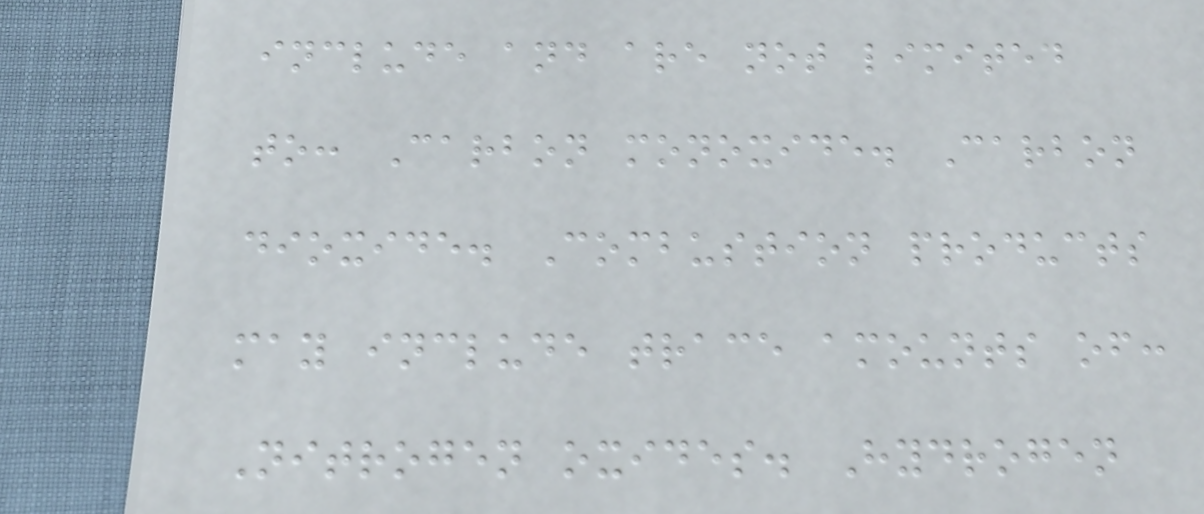include and are not limited
to: Carbon monoxide. Carbon
dioxide. Combustion products
may include trace amounts of:
Nitrogen oxides. Hydrogen
